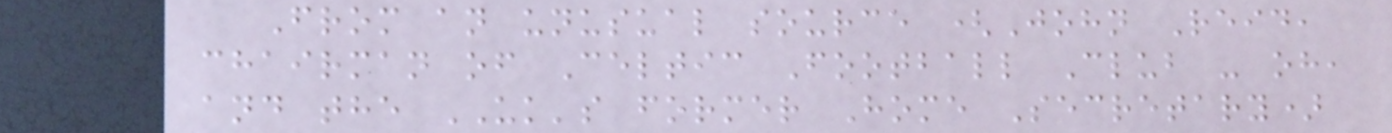From an unusual source (John Reid,
chairman of Celtic Football Club - oh,
and the UK's former Home Secretary)
